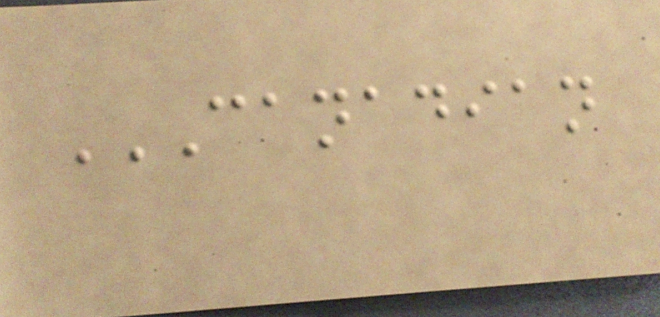CANADIAN
